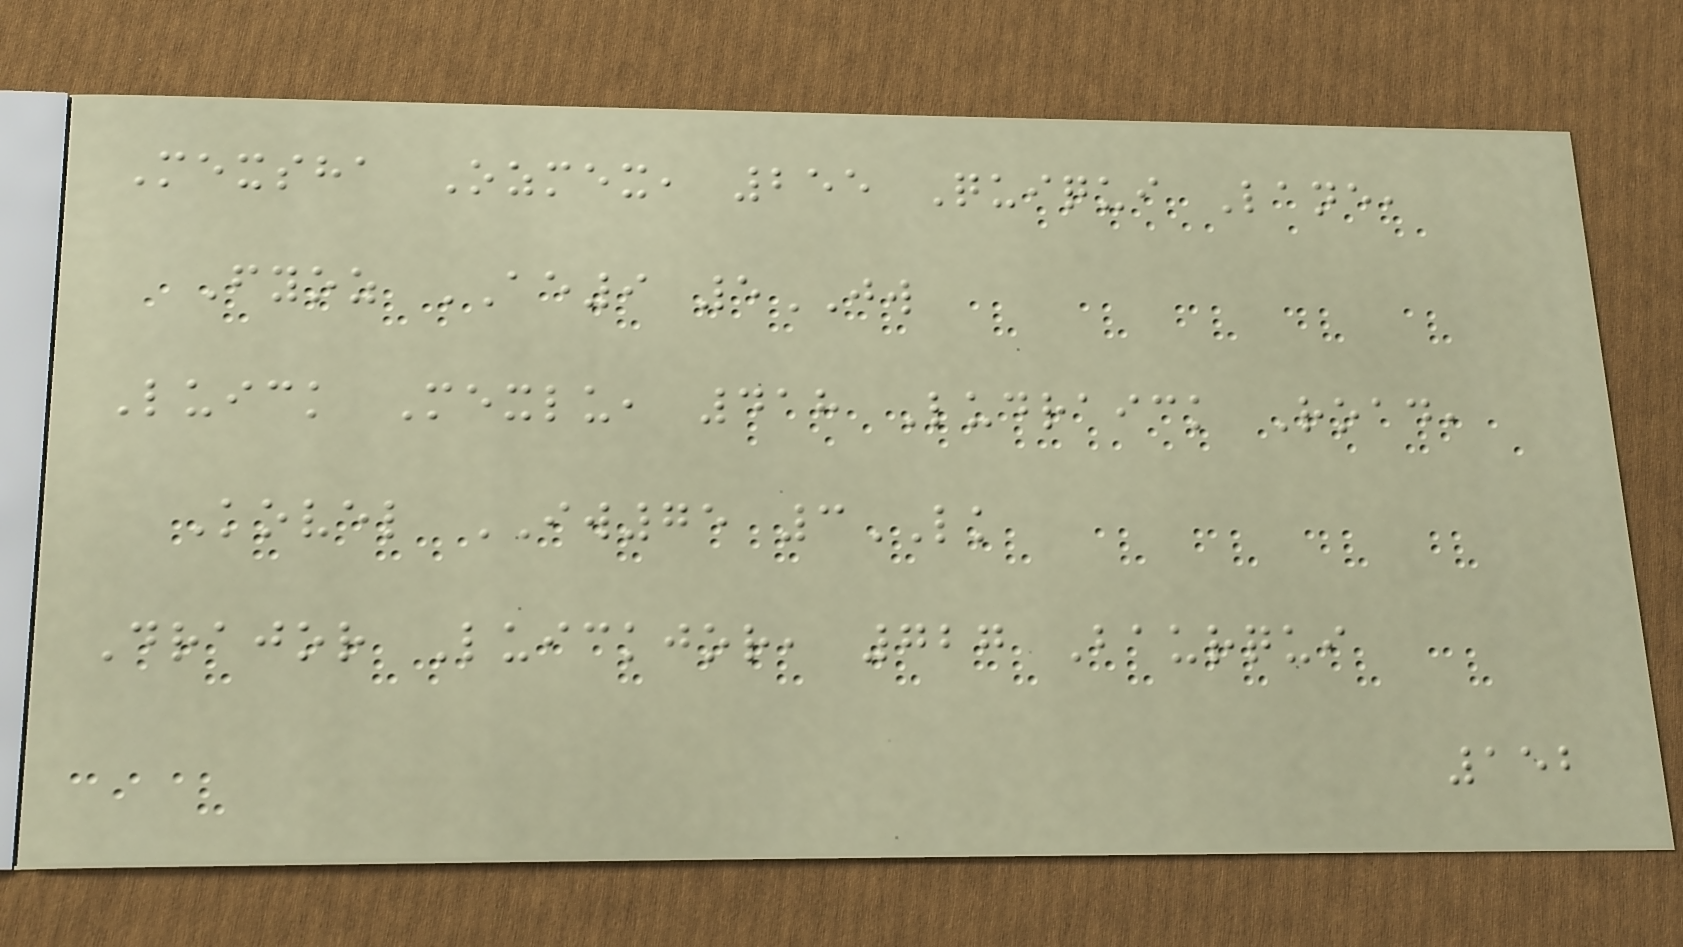Mexsha Ozmex, 255 Quiqui Lane,
Fyoz AE9 5JW
Luick Mexlu, 418 Ludraick Road,
Kovel IW75 3LK
Drajor Luickjor, 727 Baurqui
152
